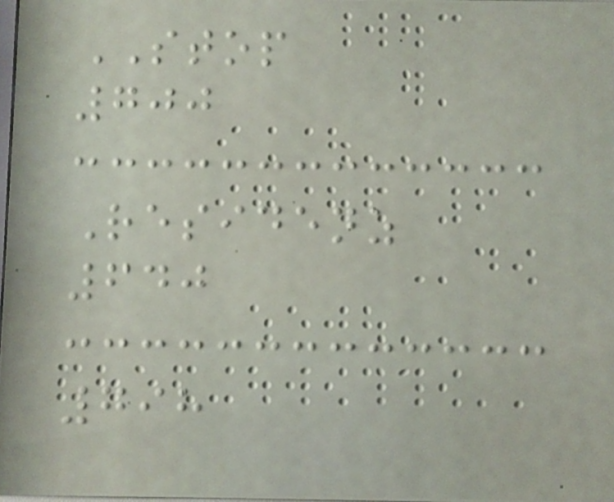STOP
700
Residenz
640
798
